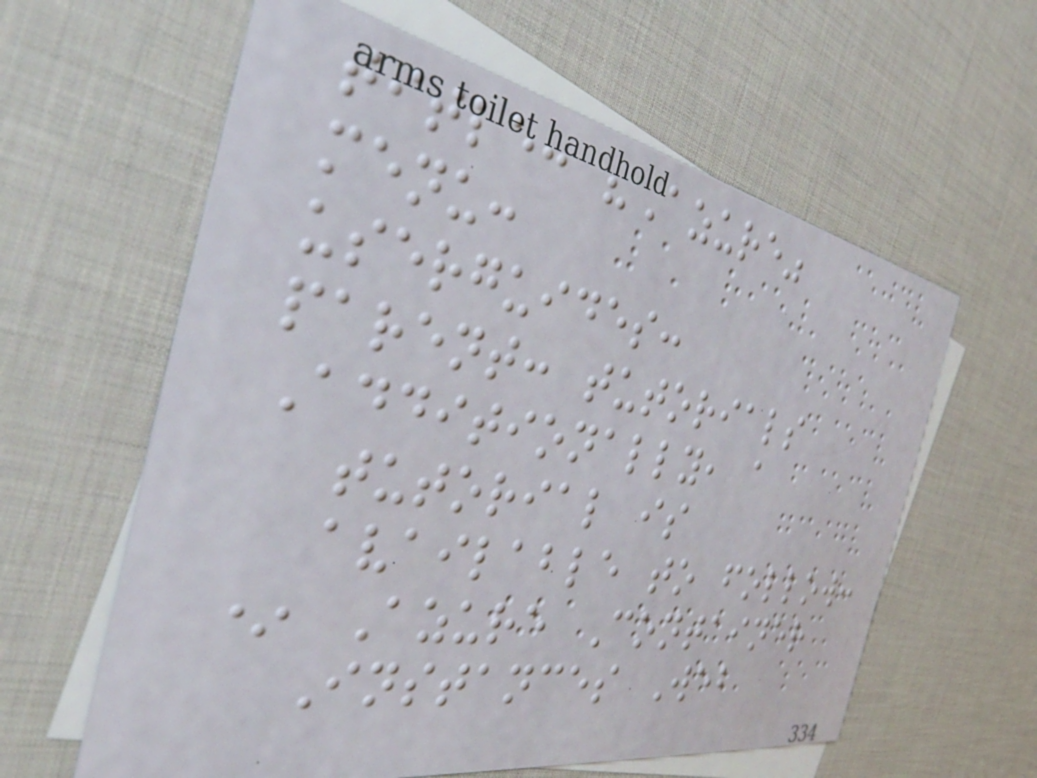title: "Azure"
menu:
userguides:
parent: tutorials
Additionally, a
tutorial is
available to follow:
* Azure Container
Instances Web
